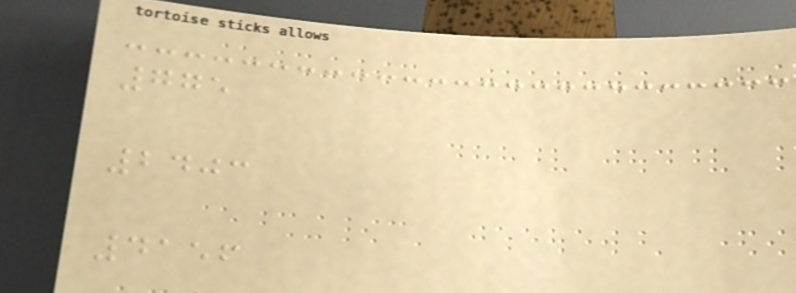775
2403
4156
